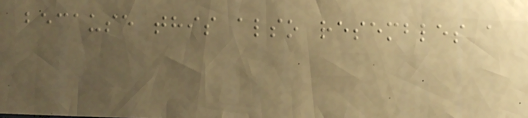because this also resembles a
